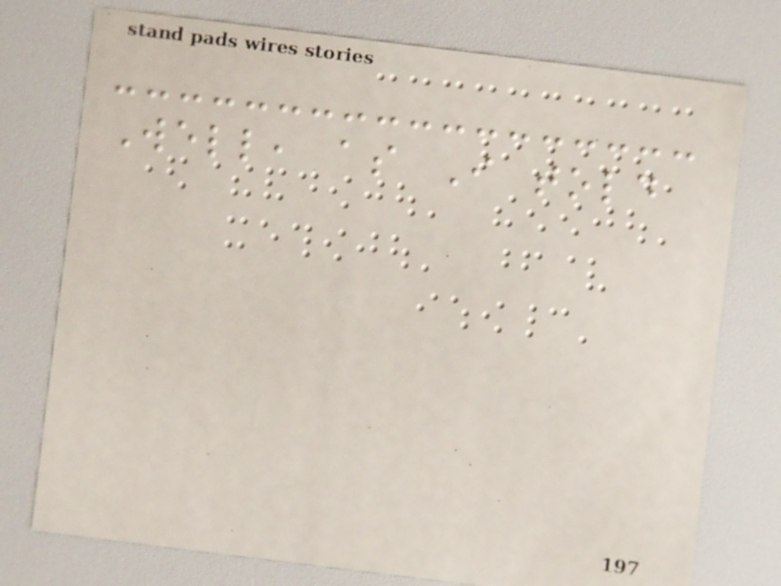Well, as I told
